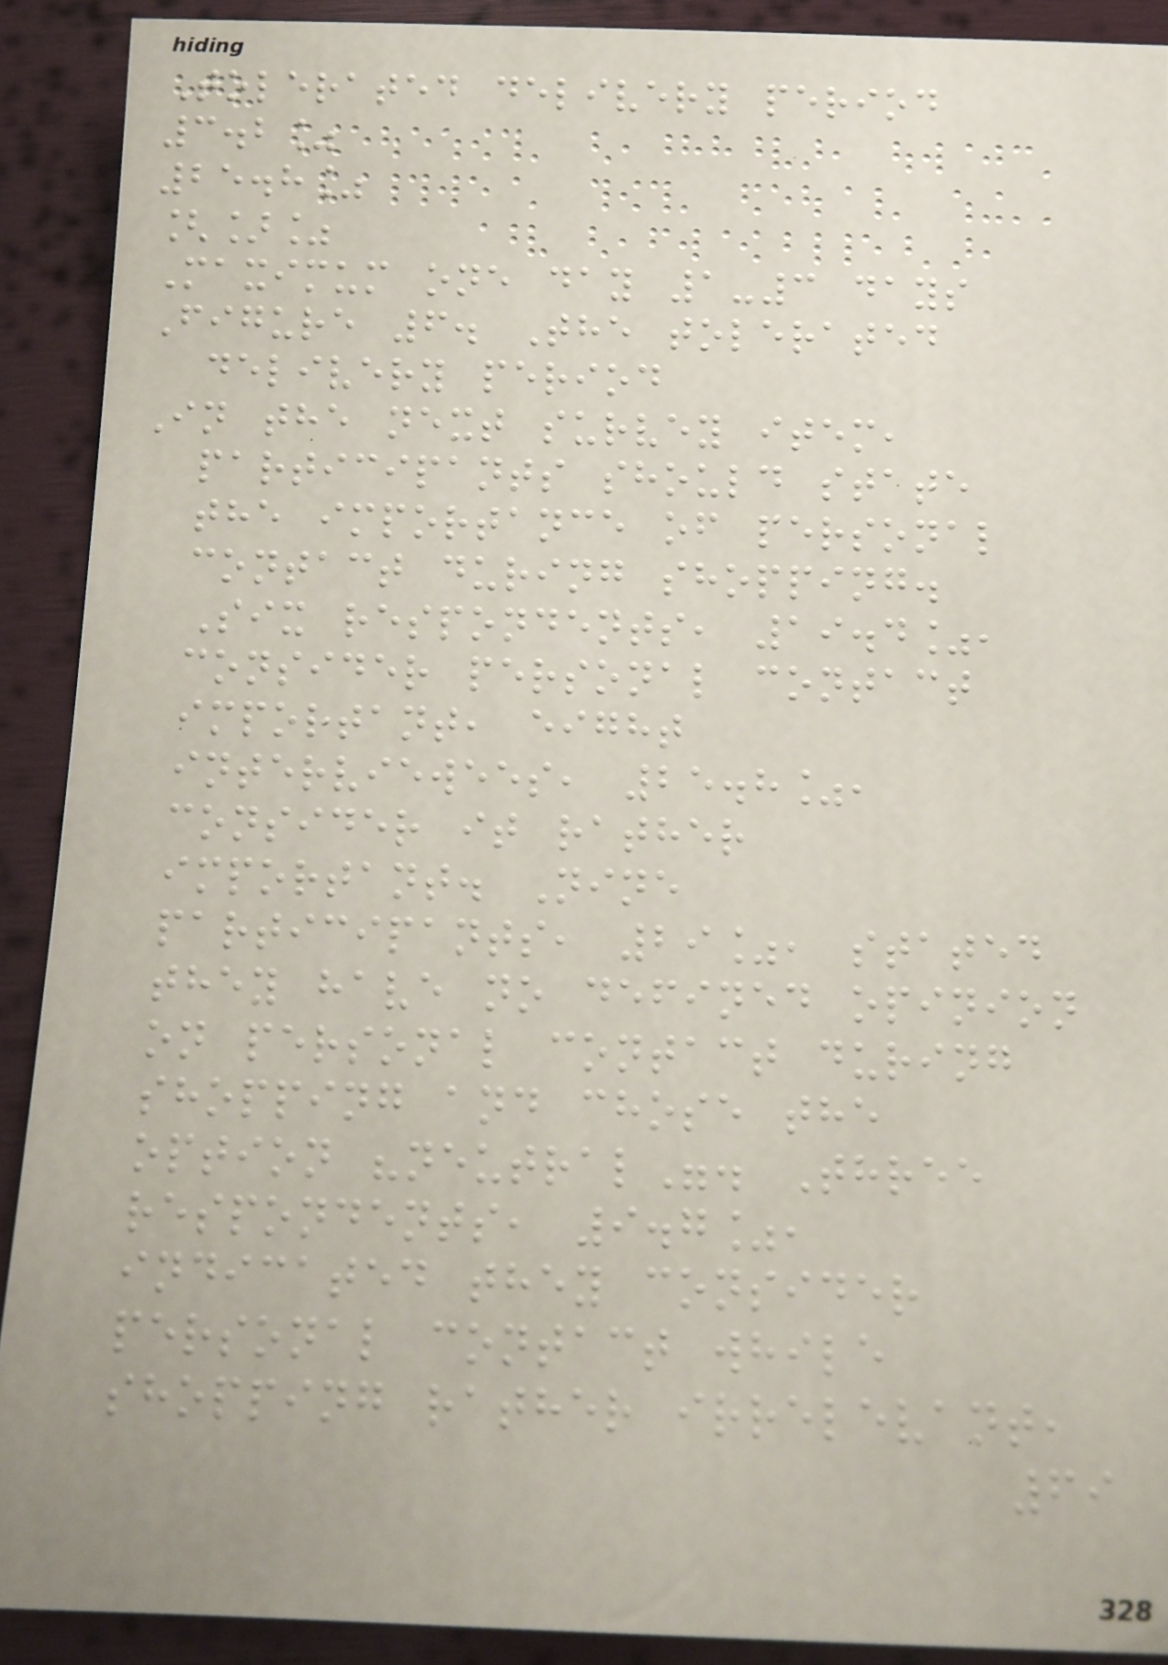Tolerated delivery period
3.2%
25.8%
[]%
Maximum one day 1-3 days
Figure 6. The tolerated
delivery period
In the next survey item,
participants should state
the importance of personal
contact during shopping.
Six respondents, 19.4%,
consider personal contact
important, eight
interviewees, 25.8%,
consider it rather
important. Nine
participants, 29%, stated
they have no defined opinion
on personal contact during
shopping and chose the
option "neutral". Three
respondents, 9.7%,
indicated they consider
personal contact while
shopping rather irrelevant,
69
